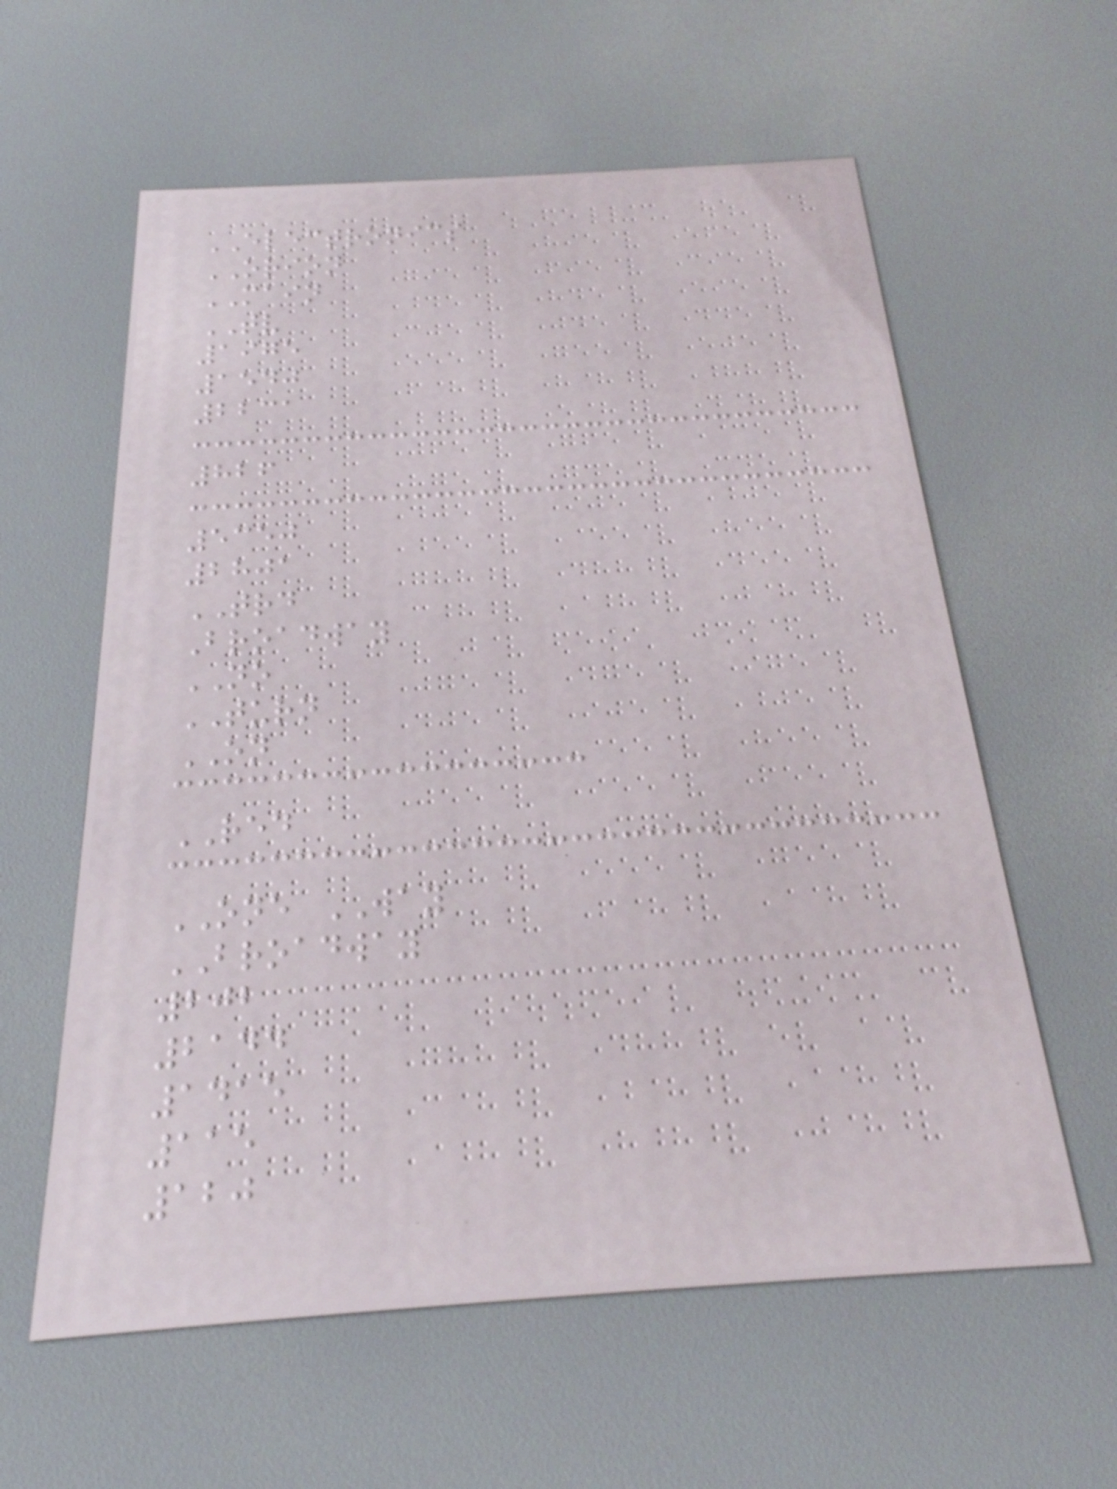ELECTRONICS
ORION
MAIN
TV
1975
1540
2231
826
5350
2801
TRD
Broadway
NO
TURN
ON
RED
ONE WAY
BROADWAY
202
2144
1415
115
120
